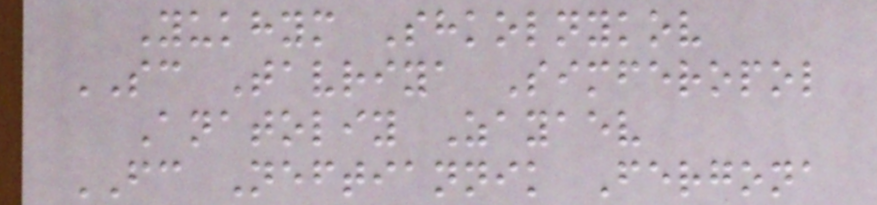Yukhym Shkolnykov
SC Tavriya Simferopol
Anatoliy Zayaev
FC Neftiannik Fergona
